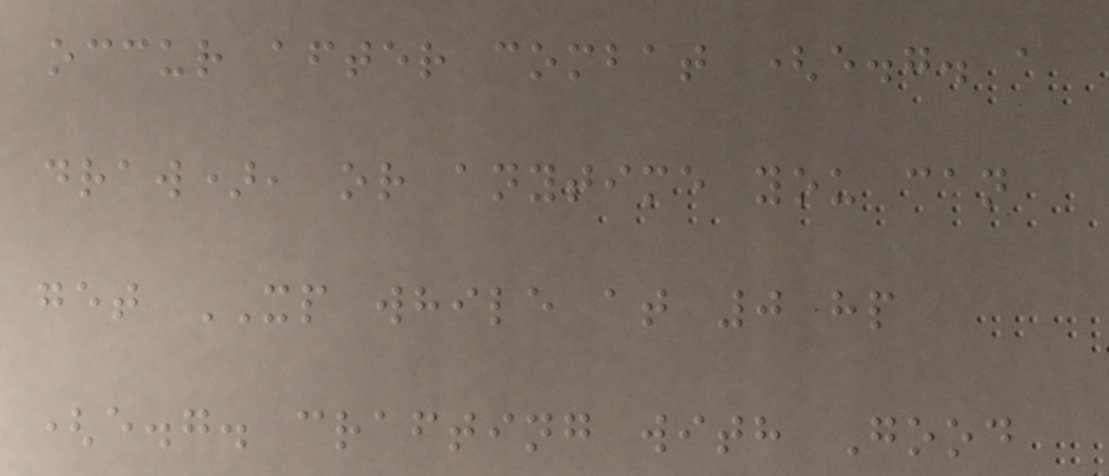occur after combat (e.g. a
draw), or anytime you can
get XP while at 0 hp
(e.g. crafting with Good
